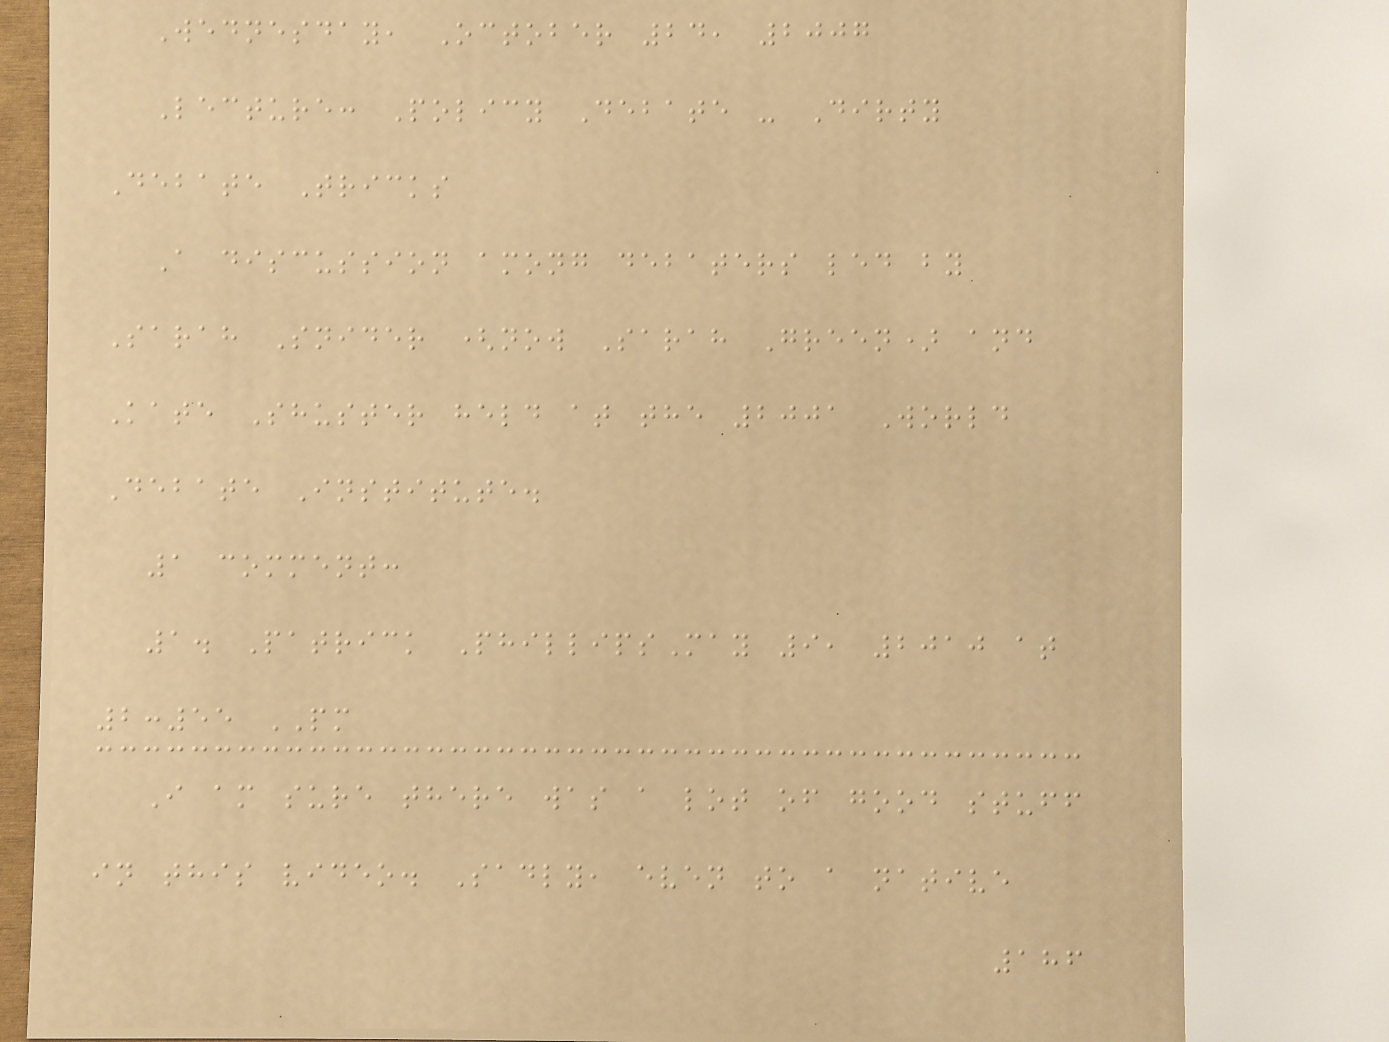Wednesday, October 24, 2007
Lecture: Policy Debate - Dirty
Debate Tricks
A discussion among debaters led by
Sarah Snider (now Sarah Green) and
Kate Shuster held at the 2001 World
Debate Institute.
1 comment:
1. Patrick PhillipsMay 9, 2010 at
2:55 PM
I am sure there was a lot of good stuff
in this video. Sadly, even to a native
186
